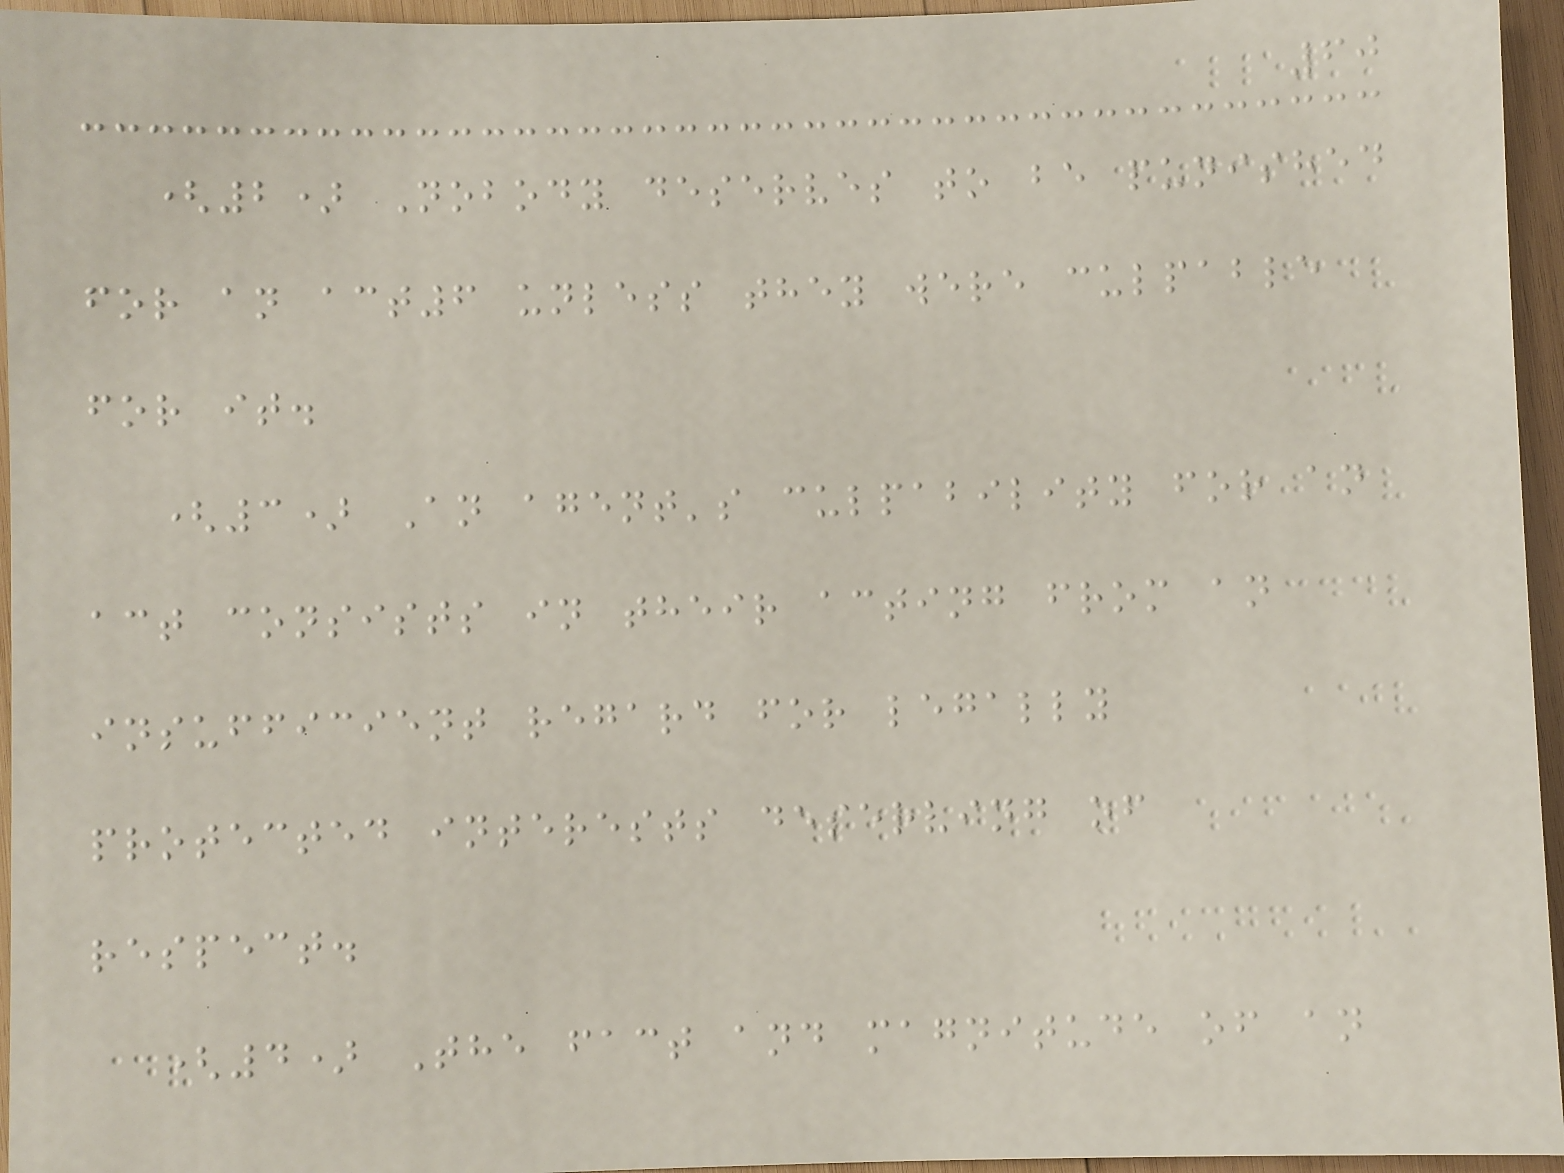60
(2) Nobody deserves to be punished
for an act6 unless they were culpable
for it.
(3) An agent's culpability for an
act consists in their acting from an
insufficient regard for legally
protected interests deserving of
respect.
(4) The fact and magnitude of an
